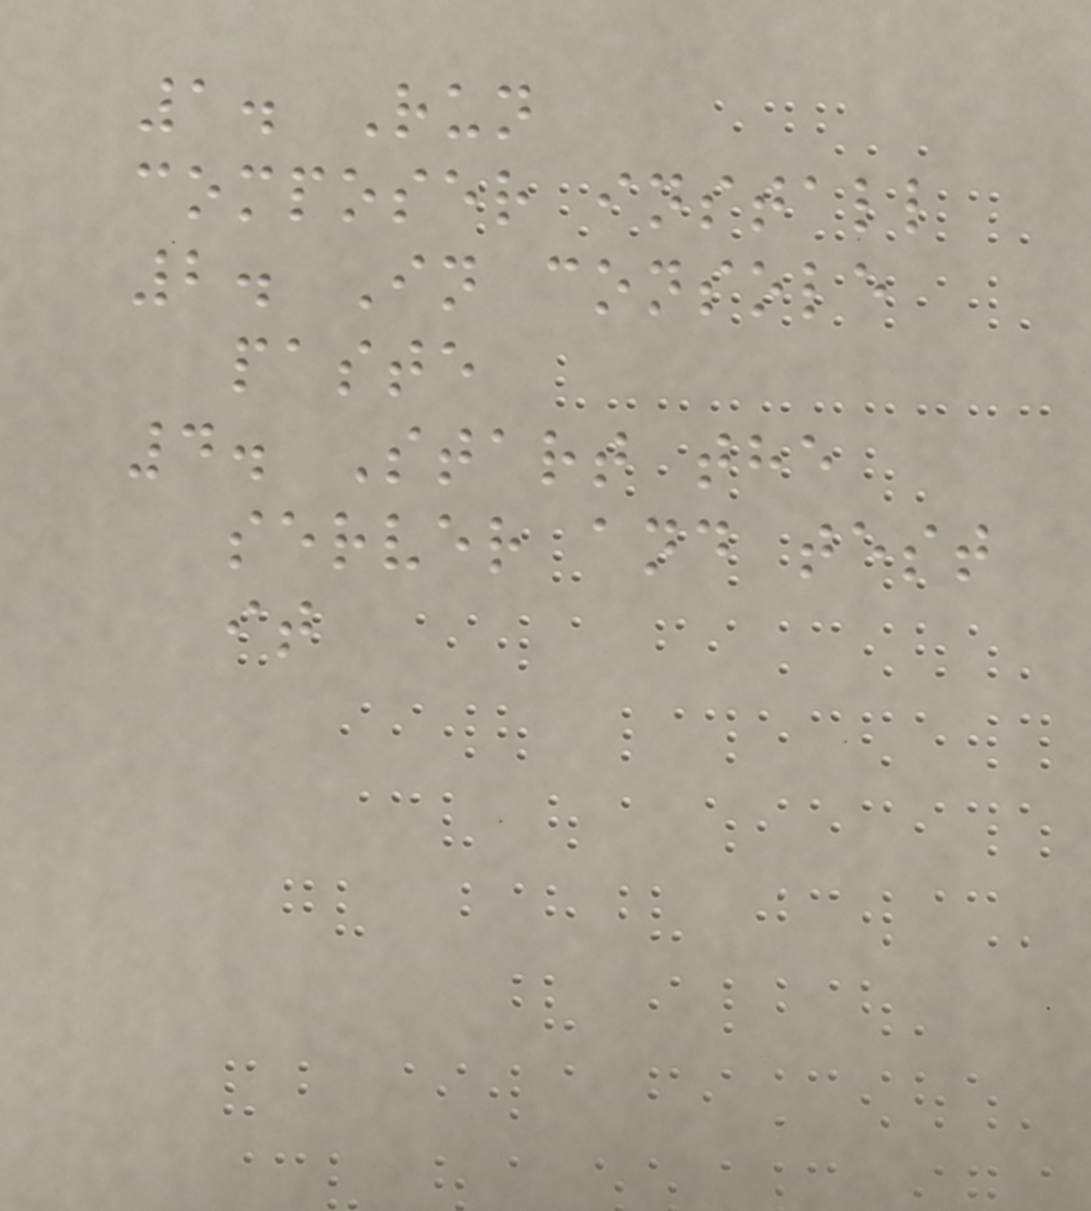1. Run
composer install
2. In console
paste
4. Start the
server and test
it
